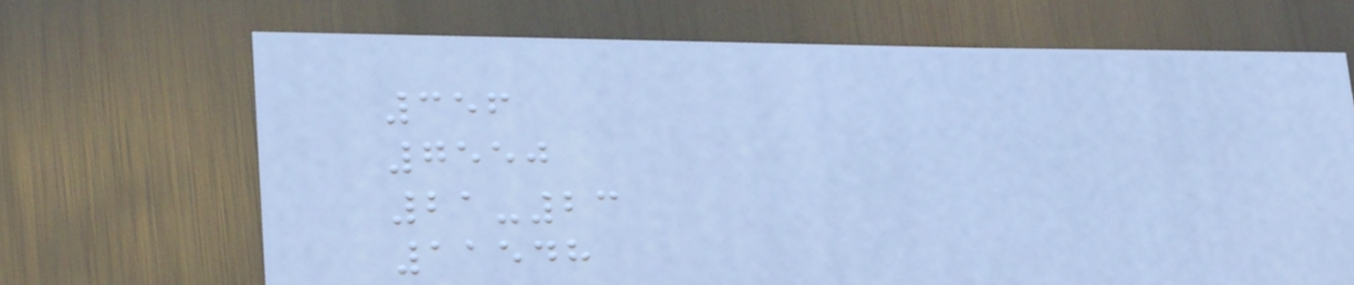356
7550
21-23
11548
